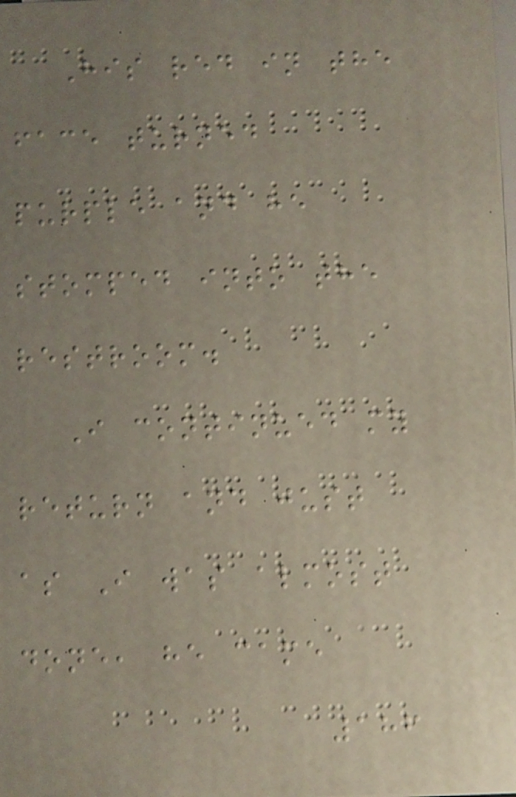His red in the
face turned
purple and he
stomped into the
restroom.
I continued my
return and just
as I was almost
done, he came
186
